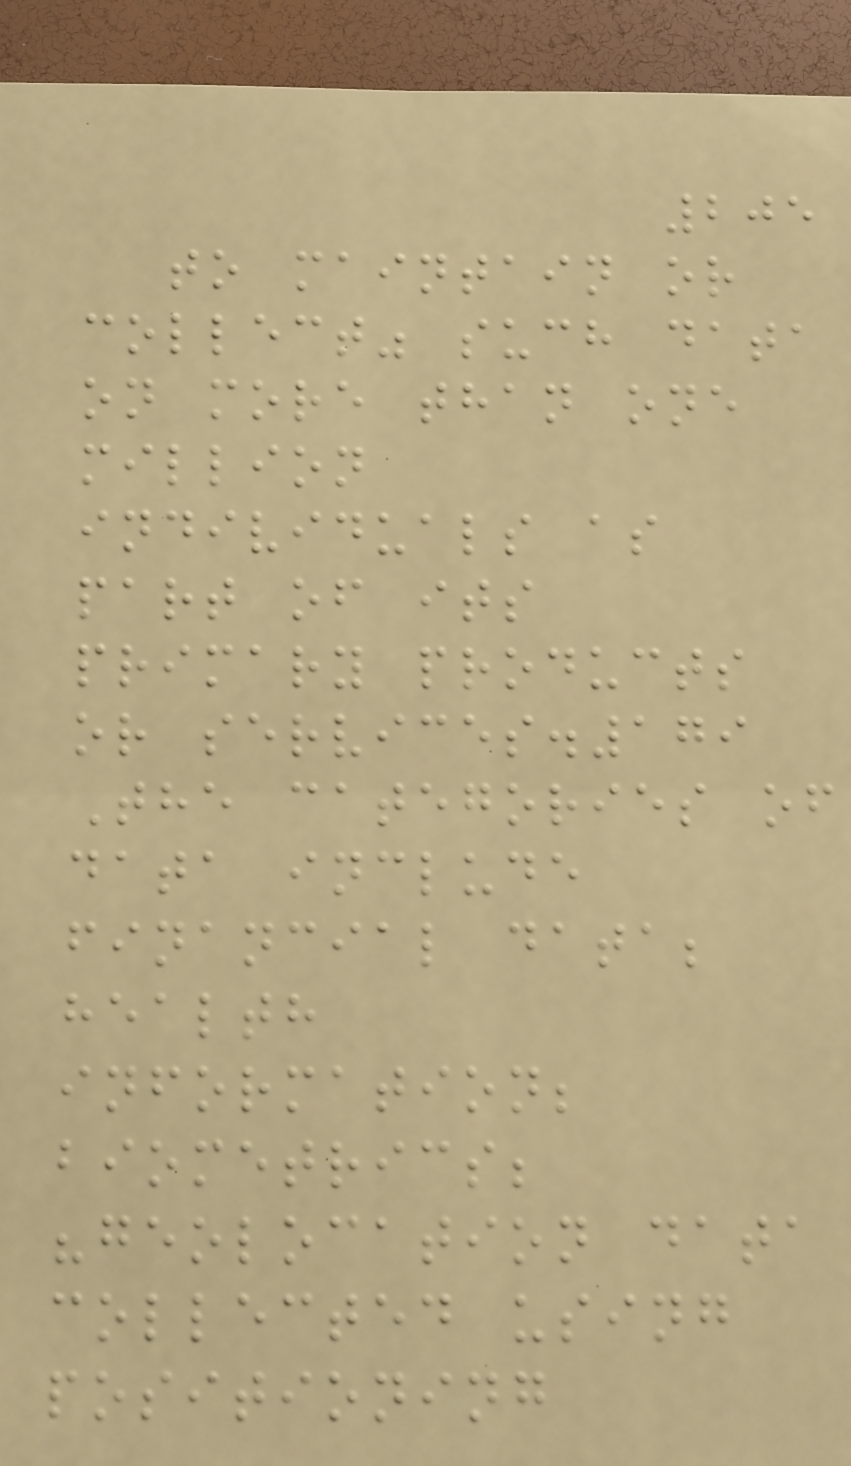205
to maintain or
collect" such data
on more than one
million
individuals as
part of its
primary products
or services.179
The categories of
data include
financial data;
health
information;
biometrics;
"geolocation data
collected using
positioning
